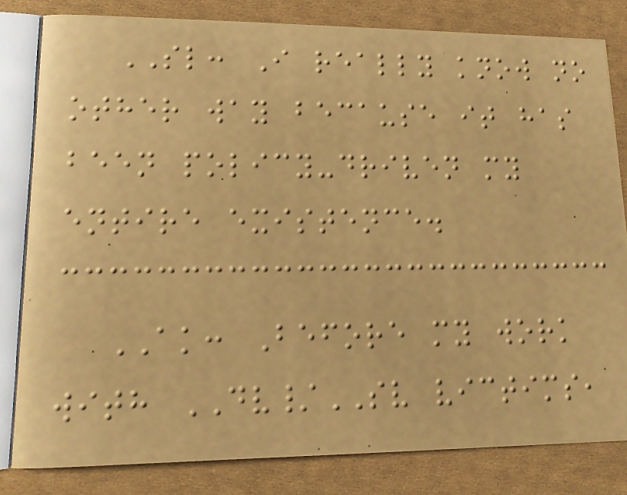SL: I really know no
other way because it has
been policy-driven my
entire existence.
AK: Before my work
with DV/SV victims,
